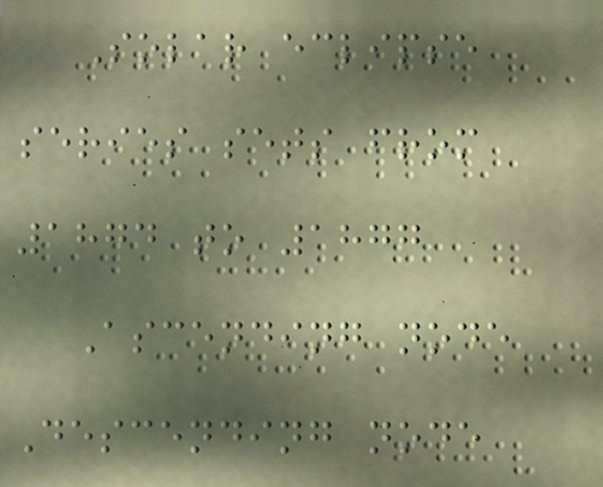Solar eclipse
series sets from
1874 to 1877
Ascending node
Descending node
